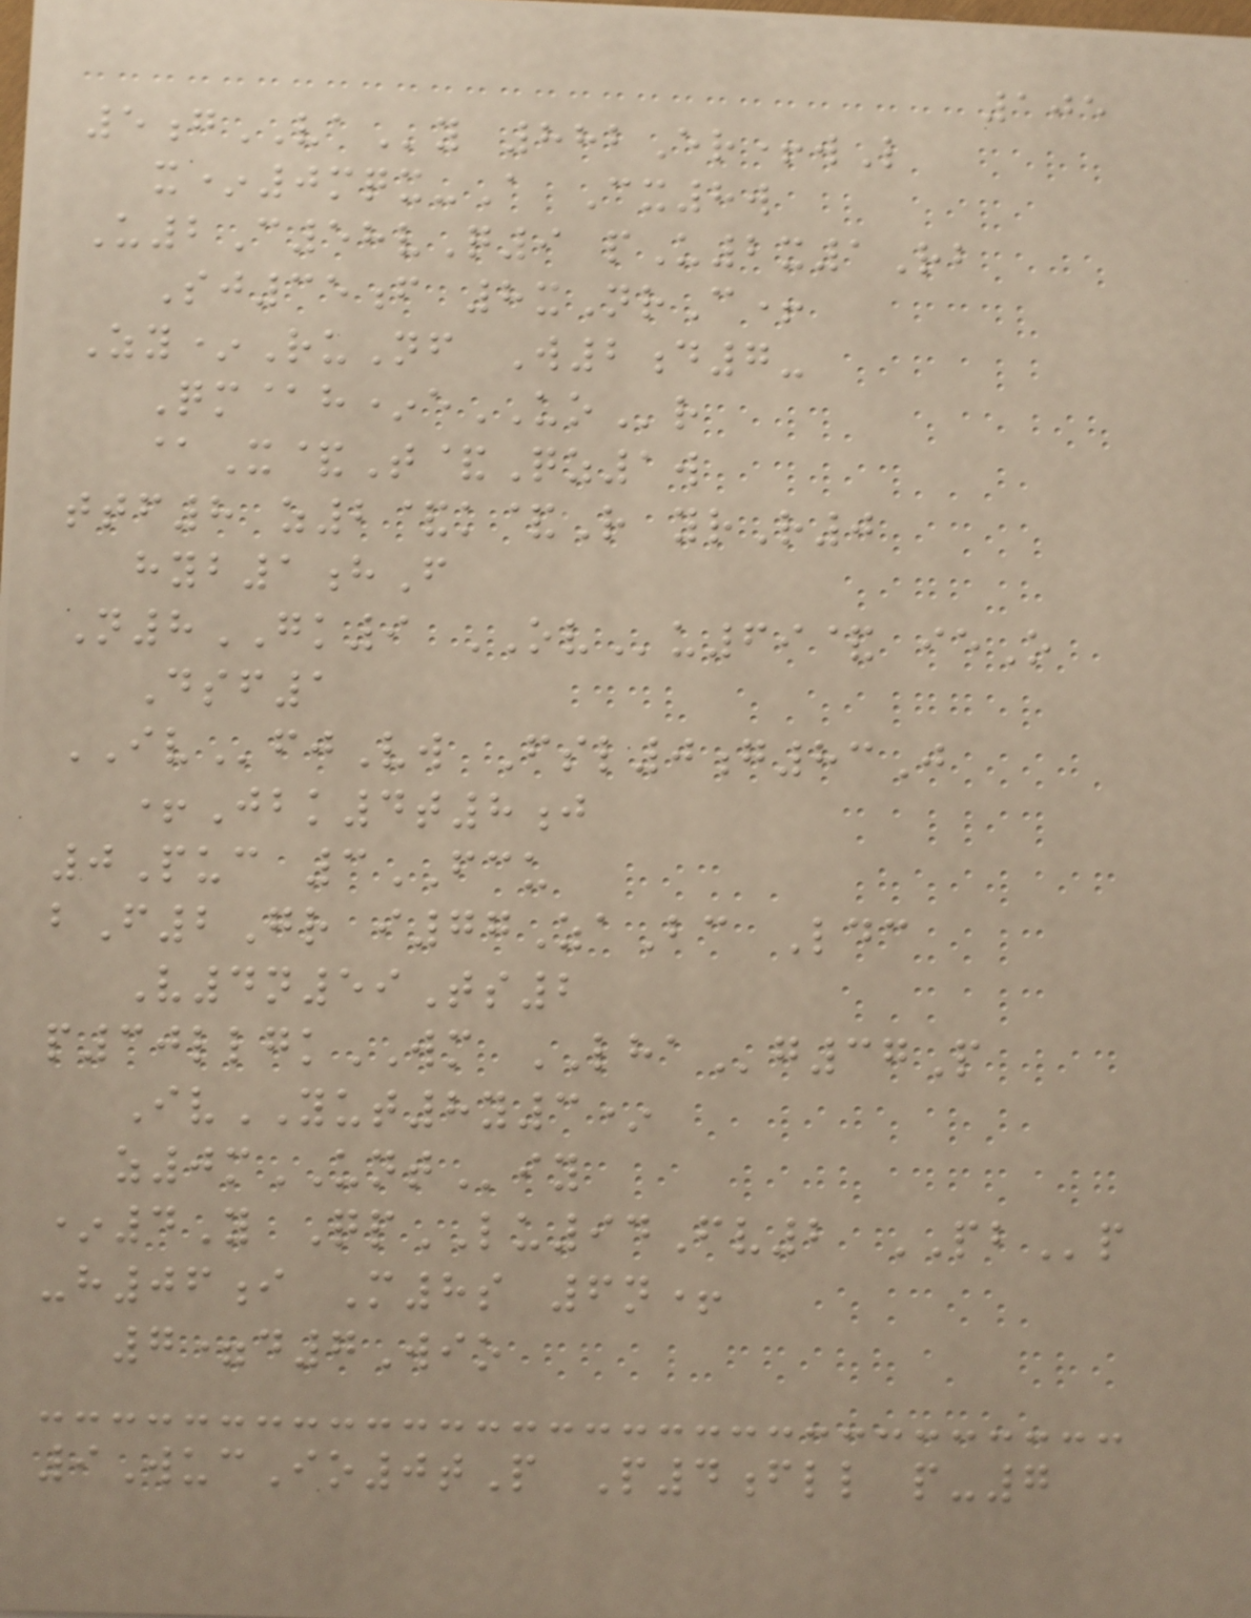105
5gVAy 882Er+wL
x*0mqx-A Cx8w
U2C58vQ9 pU2x1Rb
Sj35f 8xNrC+
Zy*RuNf W2d7-
Qm@h*eUOr
@X&T&Qz1w
ttf8 z2&k&R yrR0
hyb1hF
N8GK9 OVu69& ieO
Dsf1
IVfjVw Fsl0g83J
+Jbk4t8j
0Puc 3FCU
bF2Gr i77ZaBc Ldc
V4n59Ts2
p30llgkWM LHAg37P
IvYUT8y3*
z0mUNTiy
*4Y QpLU94Fv2 PBp
-h06i M8s 6n+
7=d7Wio
9WucIo0tP P4fll p-7
